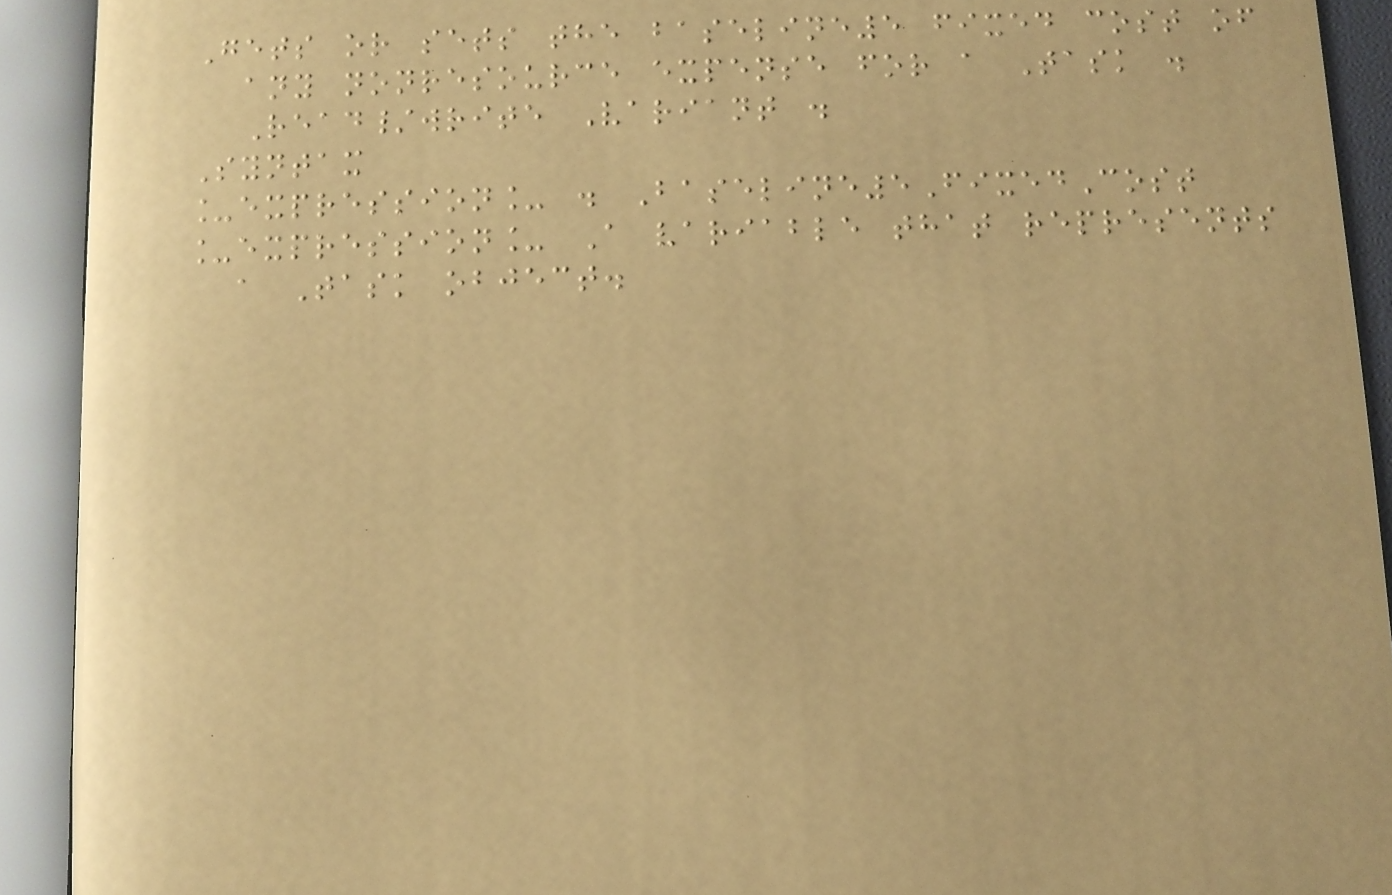Gets or sets the baseline5 fixed cost of
any nonresource expense for a Task .
Read/write Variant .
Syntax
_expression_ . Baseline5FixedCost
_expression_ A variable that represents
a Task object.
